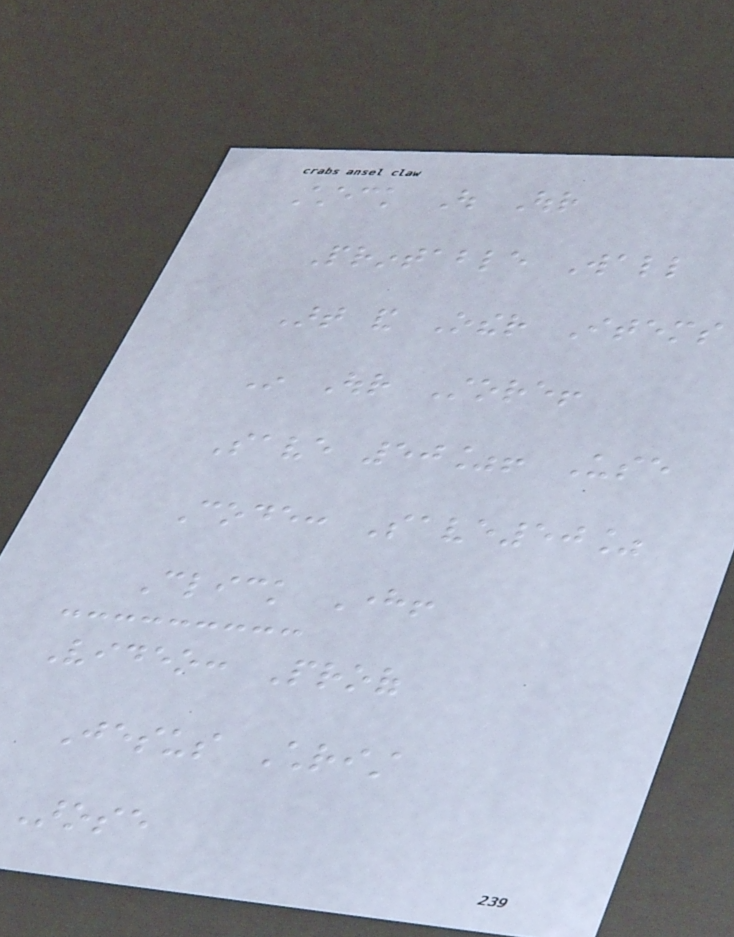Check Out Our
Printable Wall
Art and Other Items
In Our Store!
Save 50%! Use
Code: Save50%
Click Here!
Video: Proof
Jesus Christ
Arose
